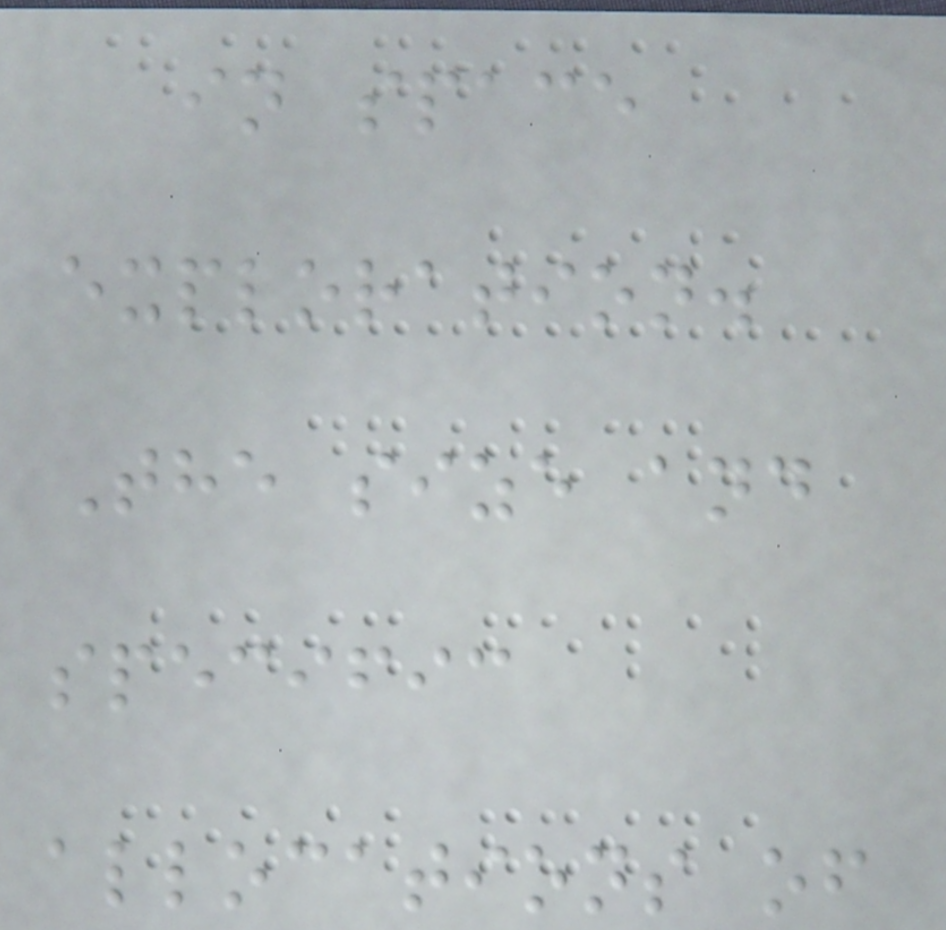in space
exploration.
The size and
specific
allocations of
